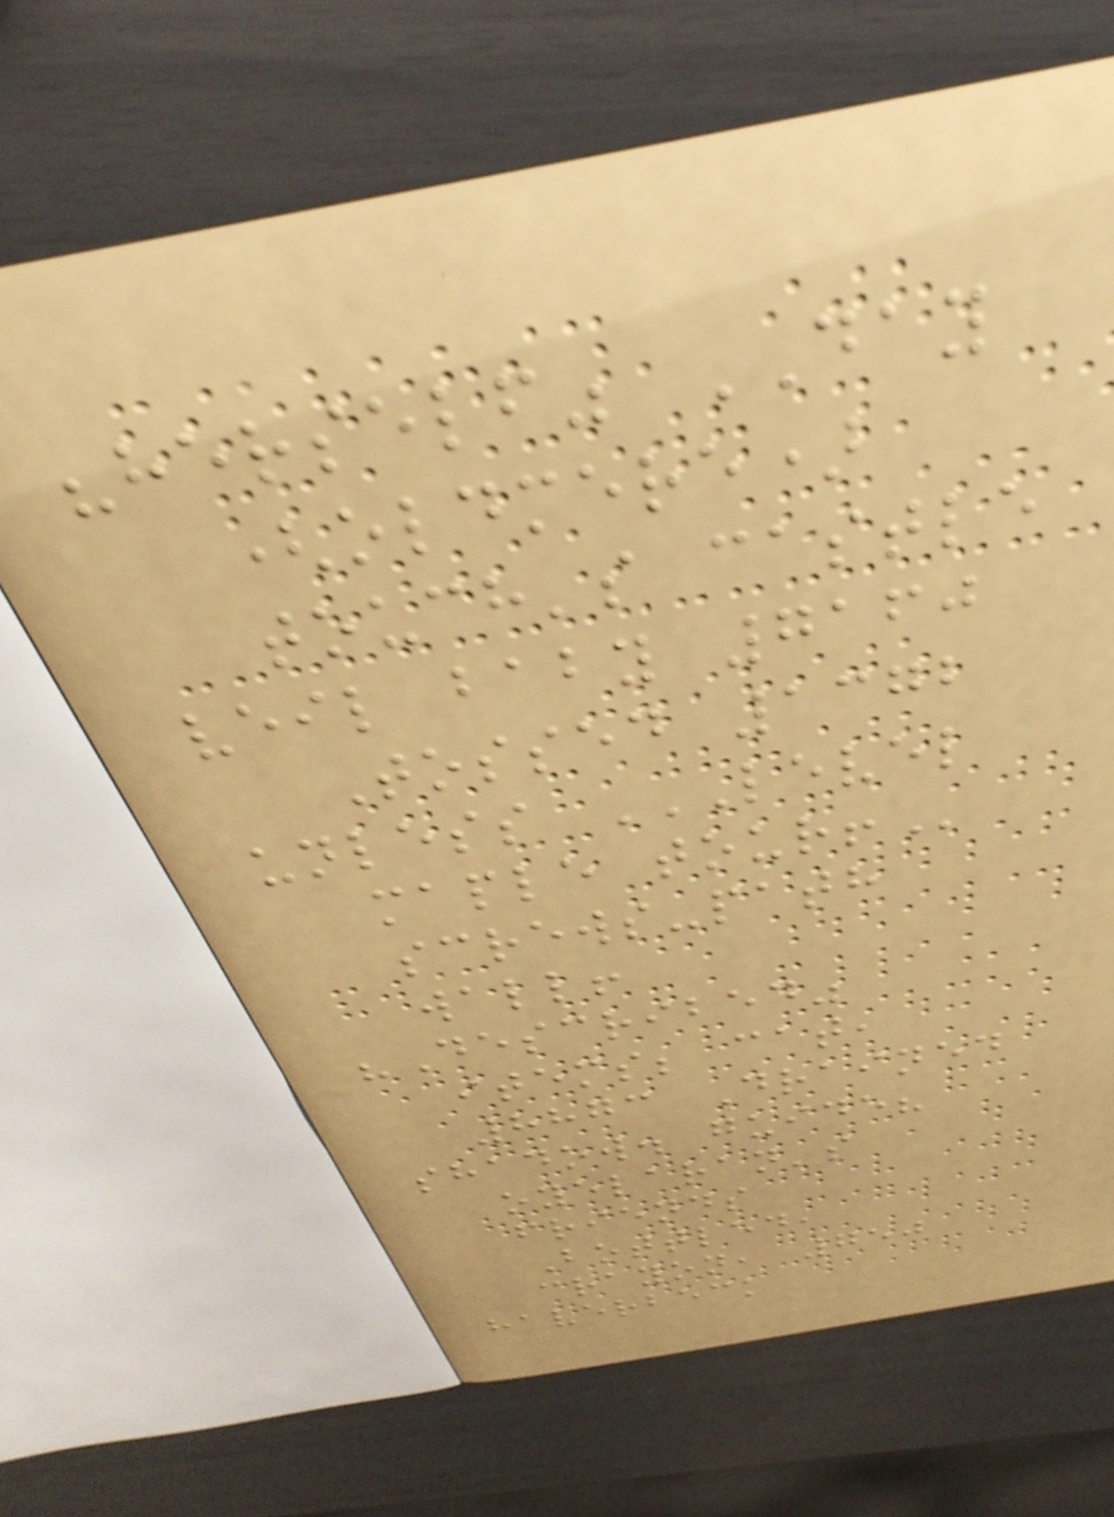"herself" DAY
(oldmere)
touch's castle
veil baby 7160
Tossed 1372
unless LEVEL
MAPLE TOUR!
screws-path
wall!
"Described"
items; cat,
8873 Drained
shadow. guide?
oyelaran's
friends
Bottled,
crayon, 750
haverbeck
